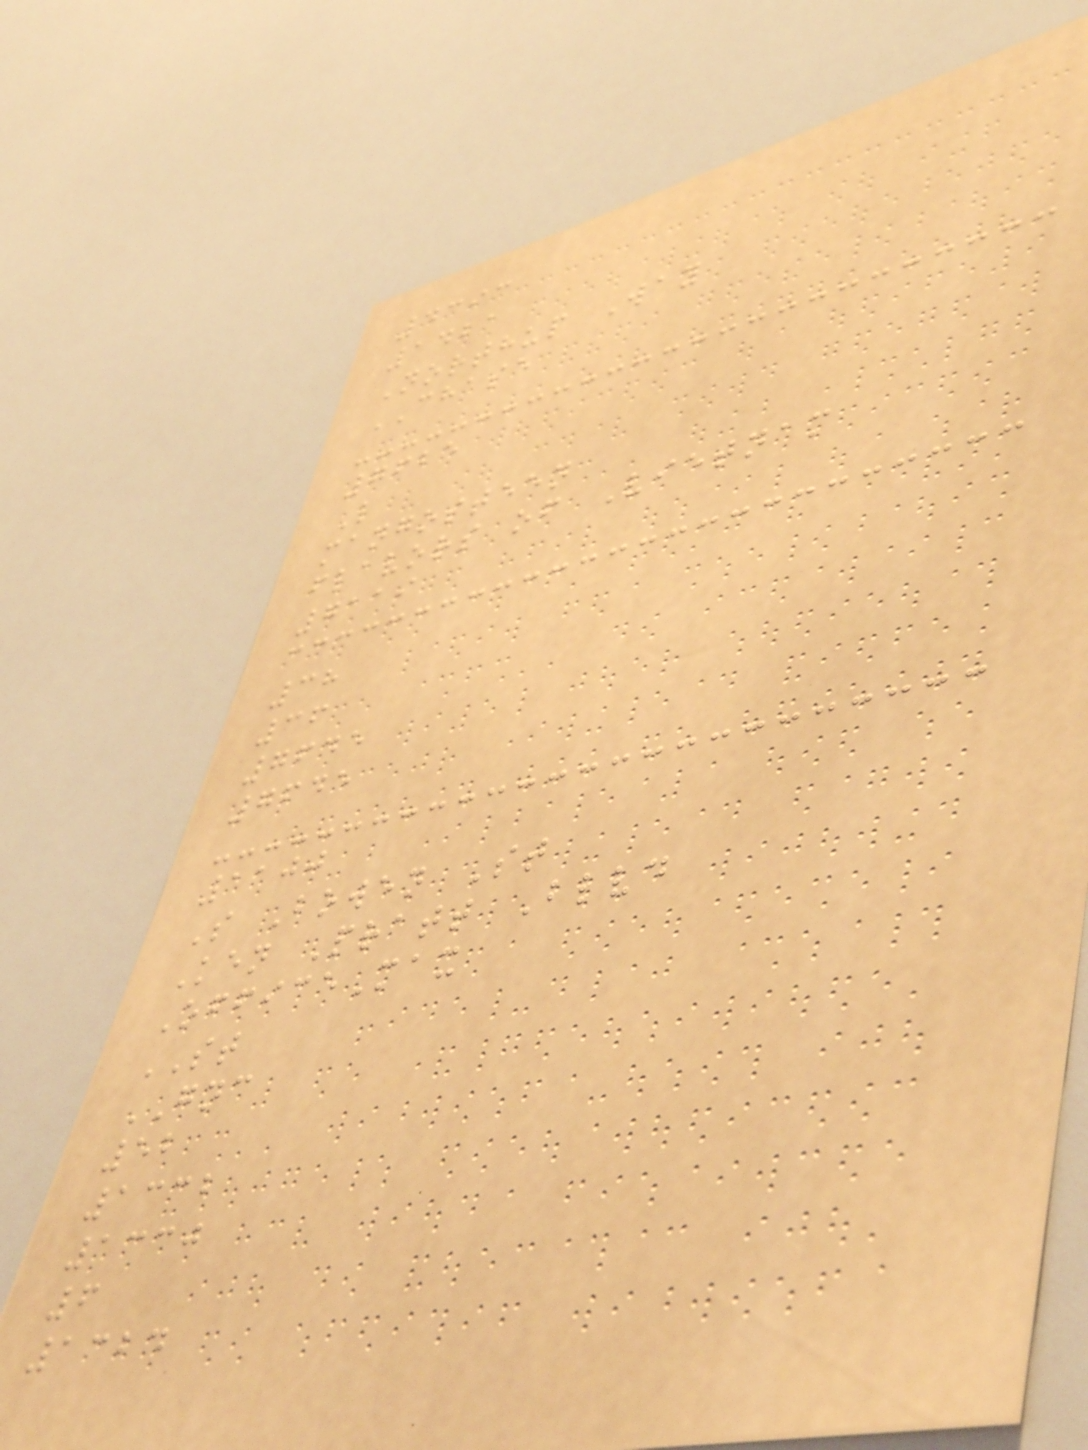4393
1421
Northup Way
CHASE
7625
L
mangosteen
flavors of Vietnam
7119
38
36
7645
7645
1100
S Bowen St
Ken Pratt Blvd
OfficeMax
ST
GNC
52
1332
1330
6
1324
